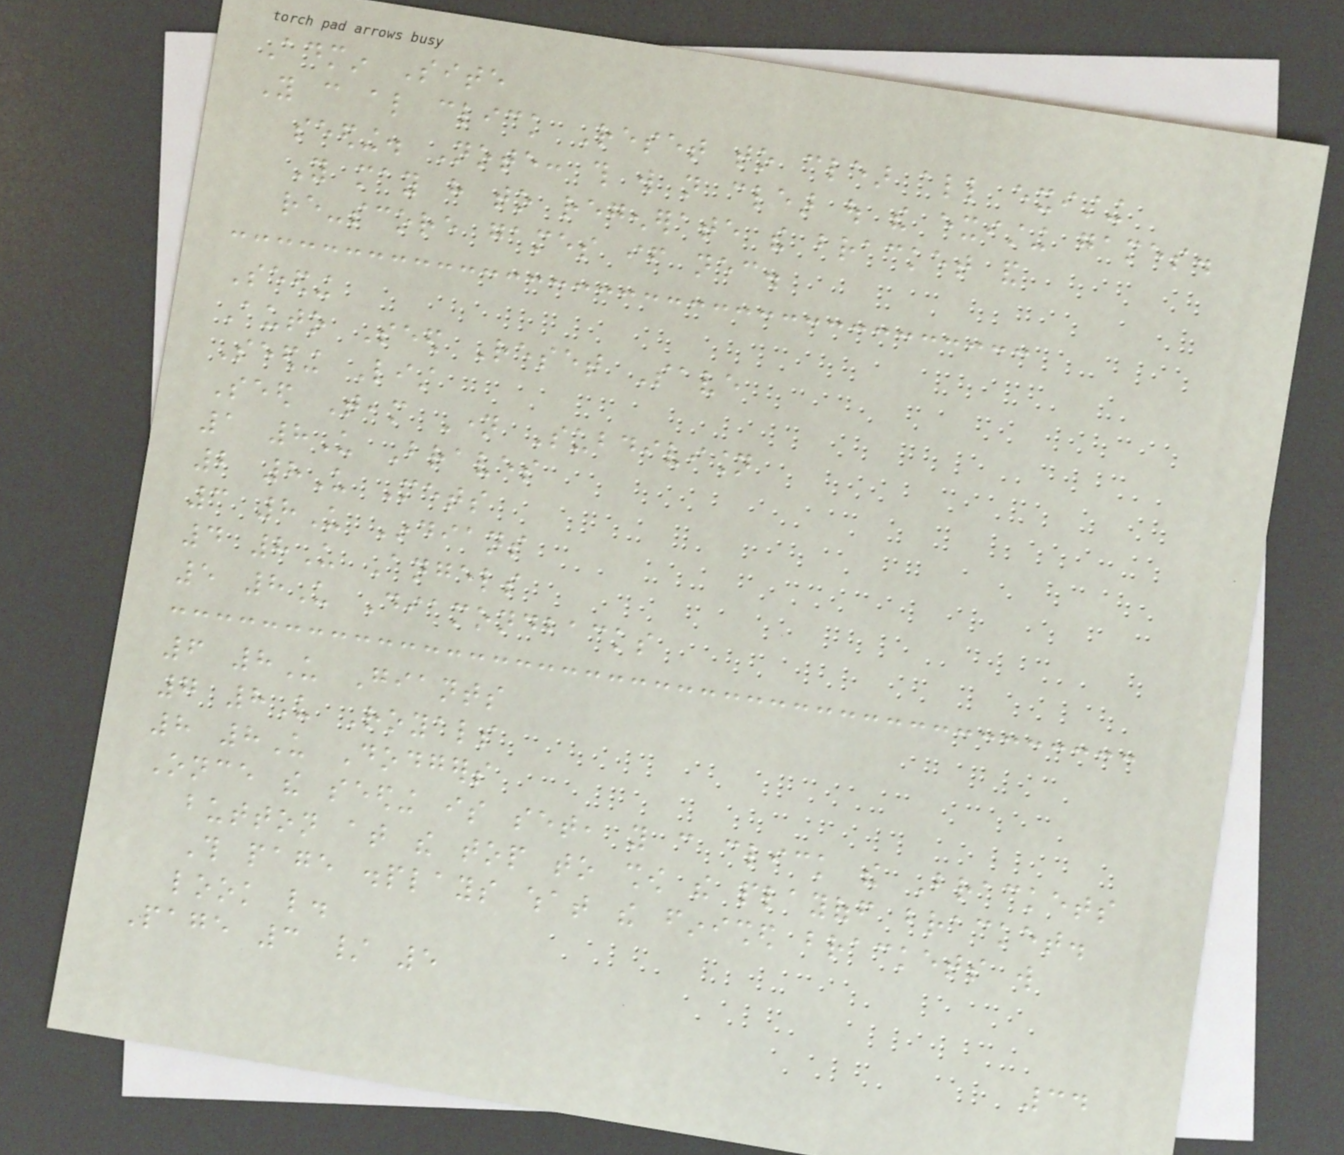Admin Site
You can also click Reset to clear all existing
seeding. Note: this will not clear out the existing games.
You may have to regenerate the bracket and
re-score games if necessary.
Seeding
Auto Seed Reset Save
Seeding List
Seed Team Name Subdivision
1 8U Braves
2 8U Mets
3 8U Indians
4 8U Angels
5 8U Diamondbacks
6 8U Giants
7 8U Royals
8 8U Dodgers
Once the seeding is set, you can click the Brackets
button at the top to show the playoff bracket.
This page displays what the finished brackets will
look like.
Page 3 / 5
34
